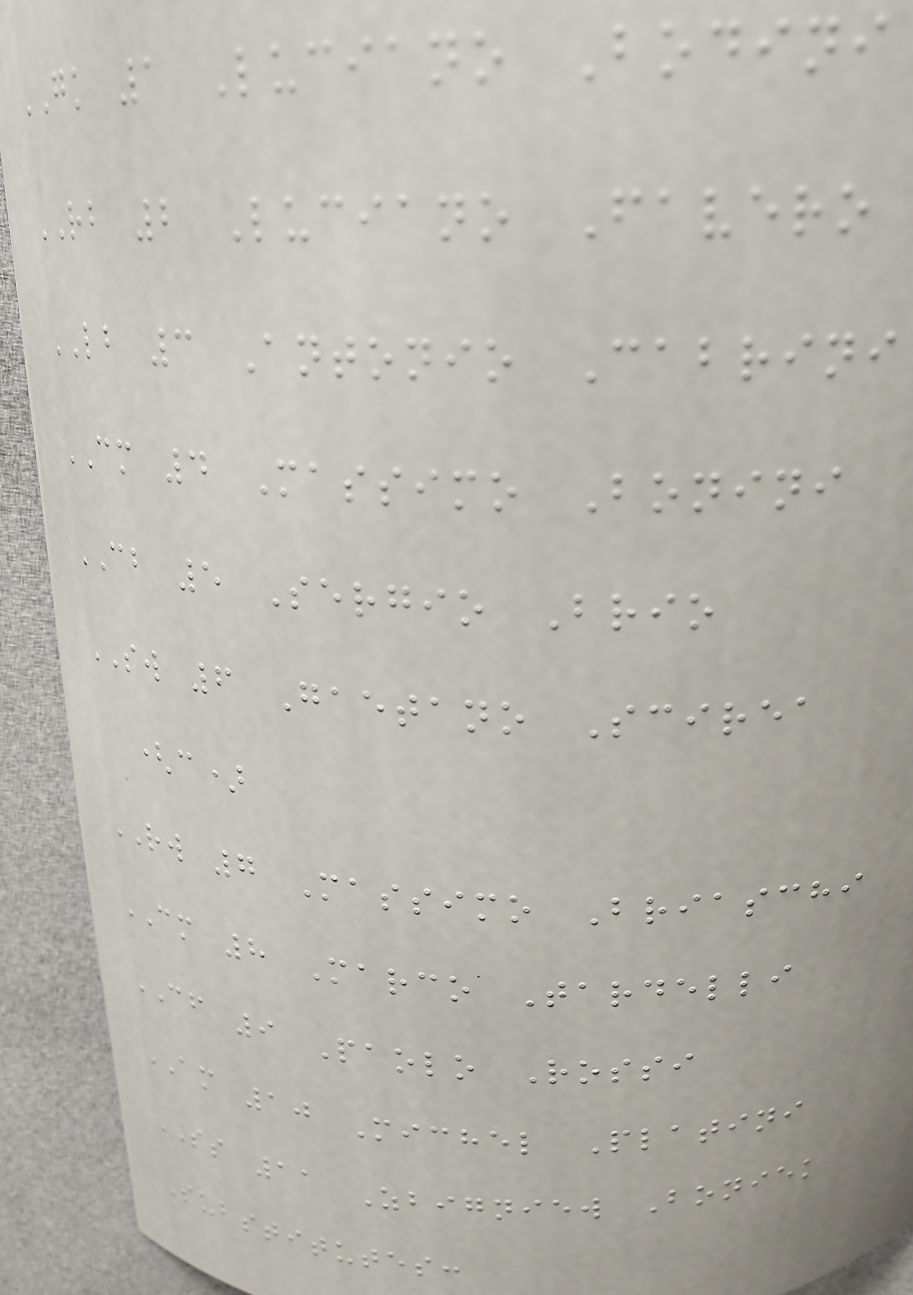GK 1 Luciano Bodini
RB 2 Luciano Favero
LB 3 Antonio Cabrini
CM 4 Massimo Bonini
CB 5 Sergio Brio
SW 6 Gaetano Scirea
(c)
RW 7 Massimo Briaschi
CM 8 Marco Tardelli
CF 9 Paolo Rossi
AM 10 Michel Platini
SS 11 Zbigniew Boniek
Substitutes:
